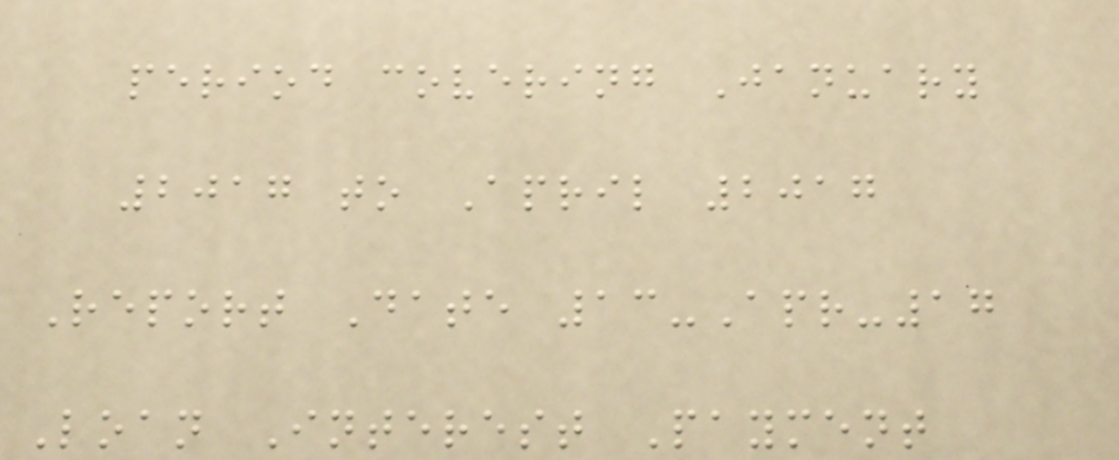period covering January
2017 to April 2017
Report Date 13-Apr-17
Loan Interest Payment
